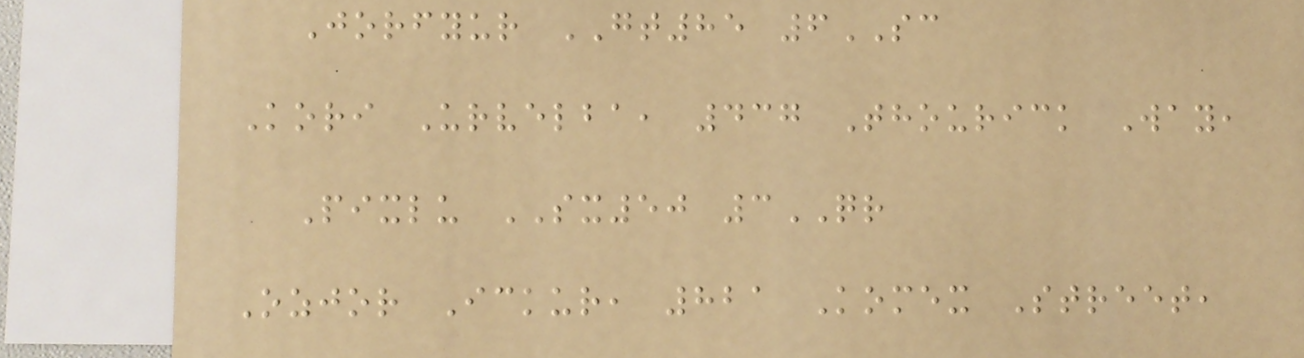Jorfyur GT85 6SC
Kori Urvelba, 437 Thourick Way,
Pixlu SX50 3QR
Ozjor Ickur, 821 Komex Street,
